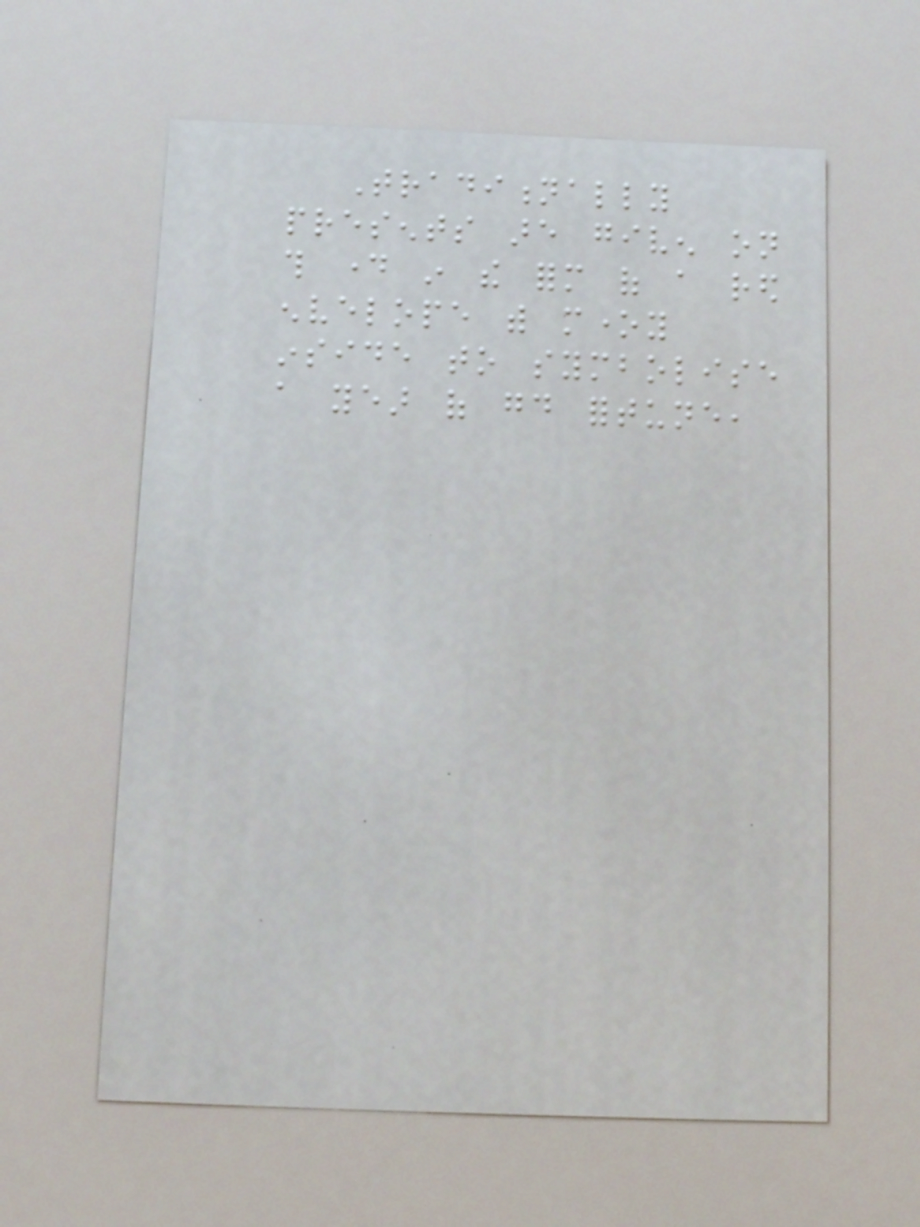Traditionally
presents are given on
this day in the form of a red
envelope with money
inside to symbolise
a year of good fortune,
